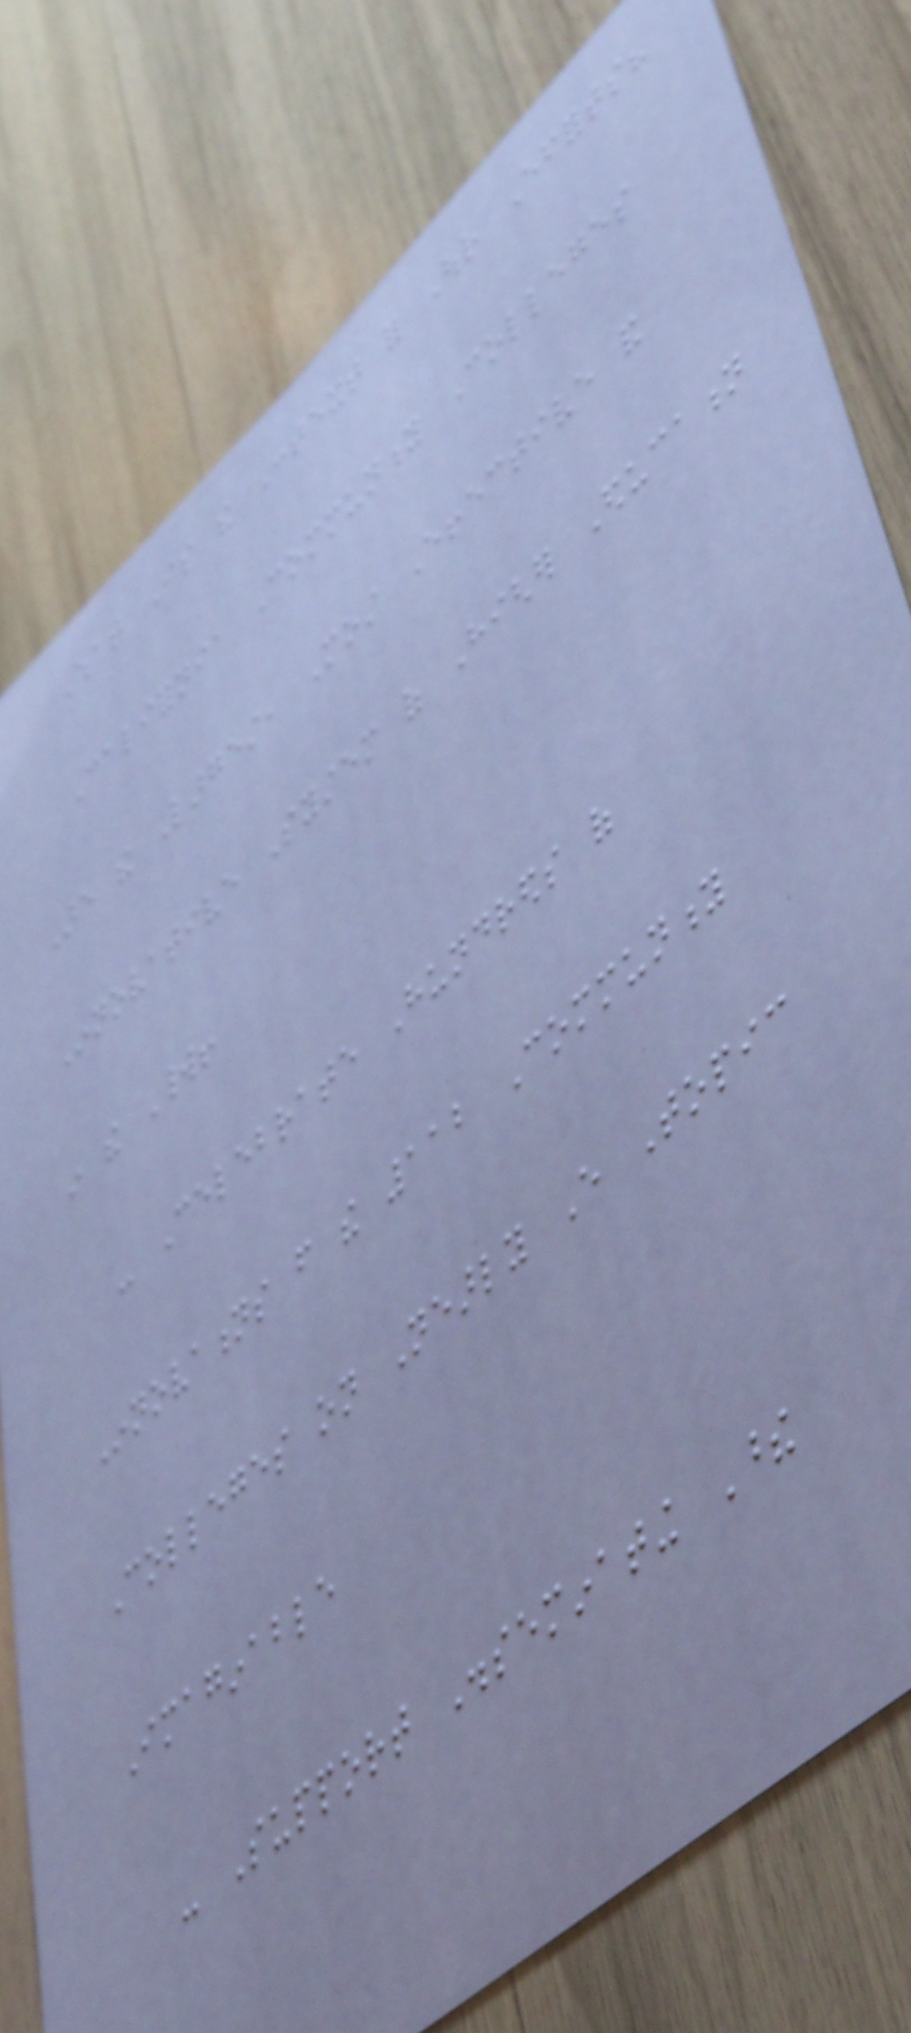What Is the Context for Our Efforts?
California Community Colleges
Are the Largest, Most Effective and
Innovative System of Higher Education
in the World!
- Celebrate Hundreds of
Innovations from the 112 Community
Colleges on Nearly Every Topic
Imaginable
- Support Disseminating These
